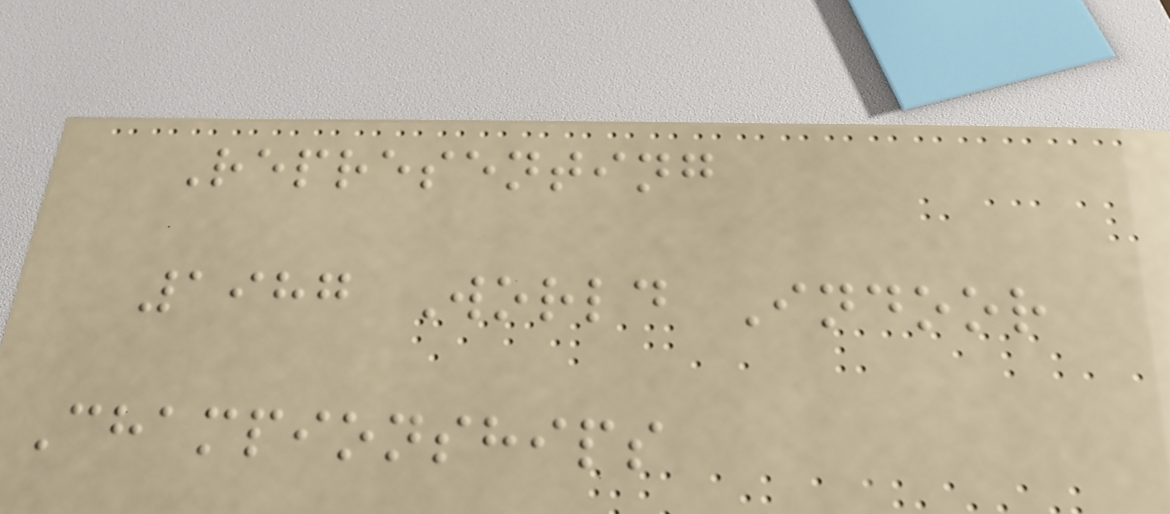Representing
1987 World Indoor
Championships
